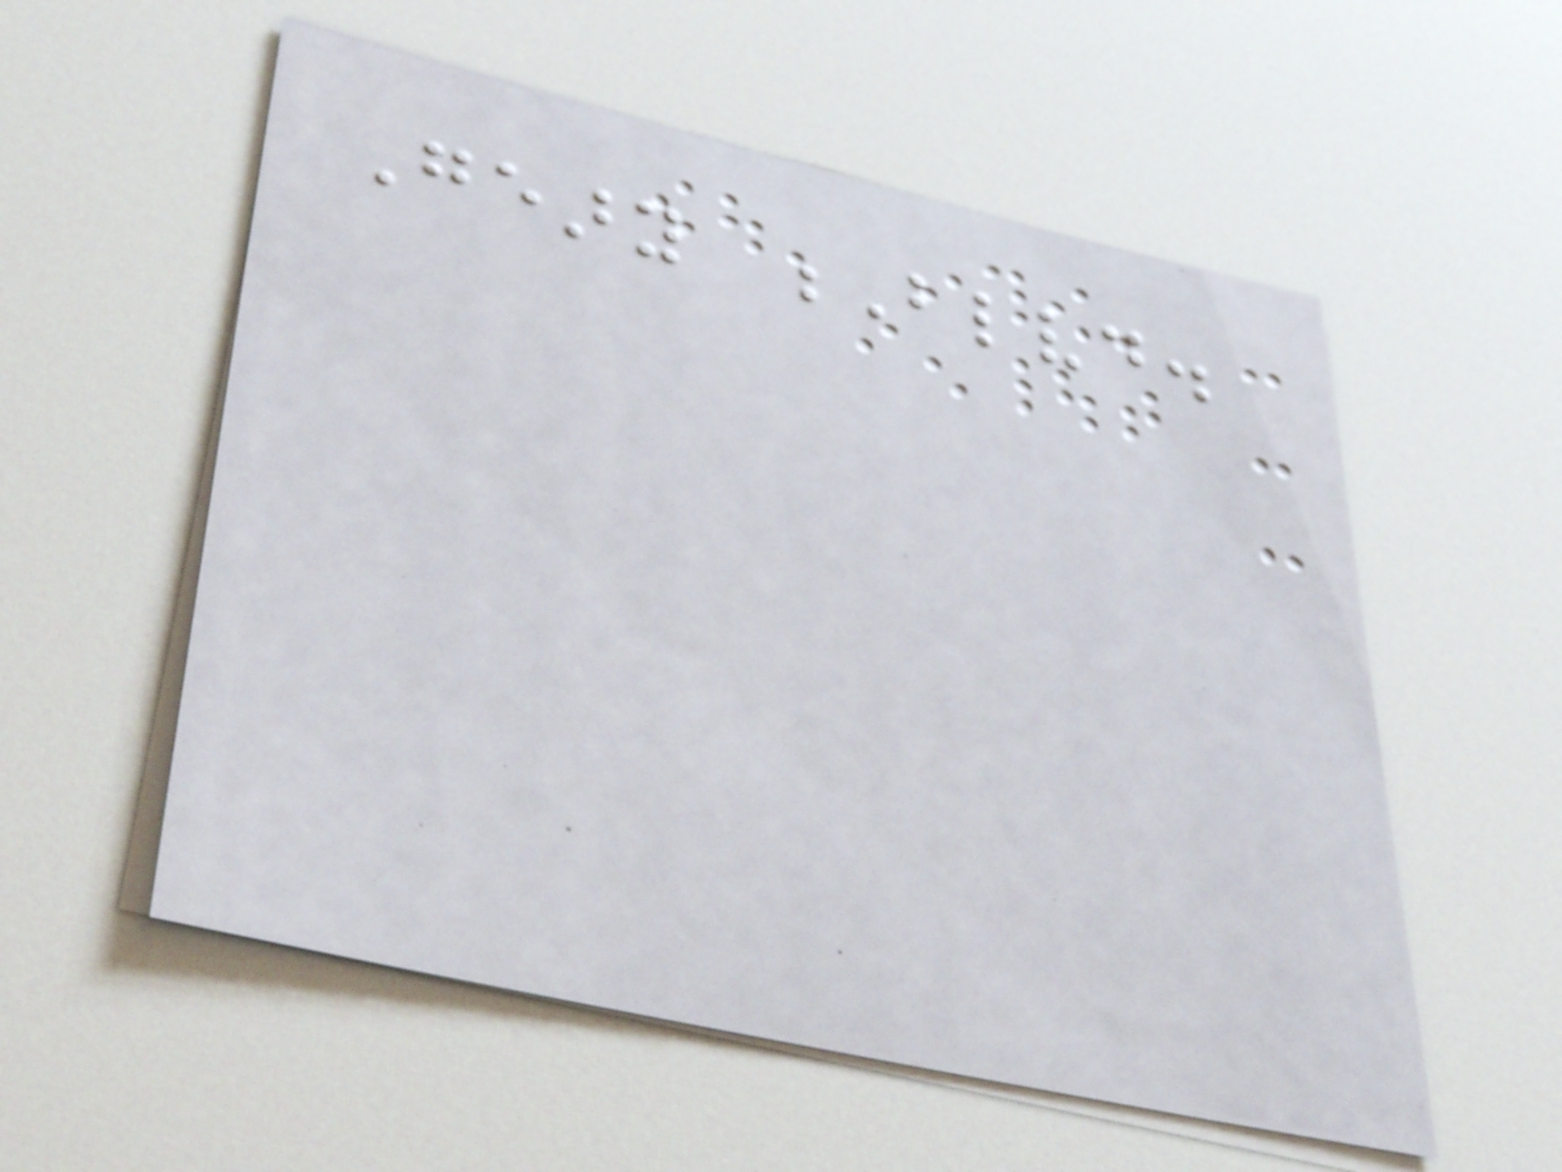Geary Blvd.
